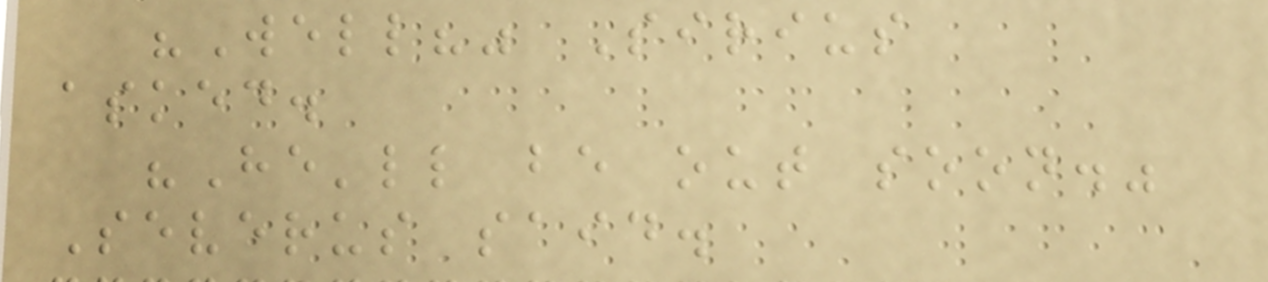"Well?" Sirius
asked.
"He'll be out soon."
Severus said.
